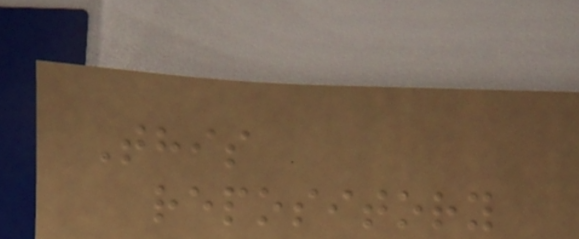This
repository
